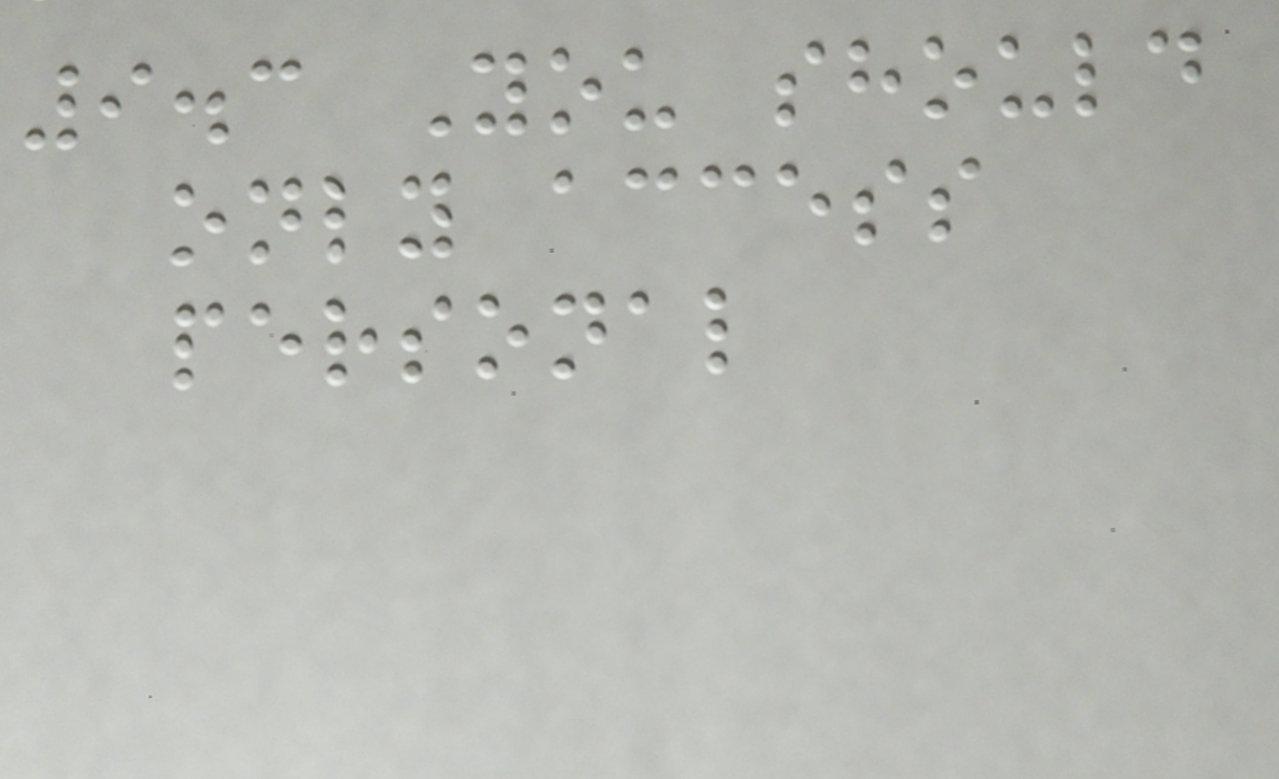9.3 You should
only access
personal
